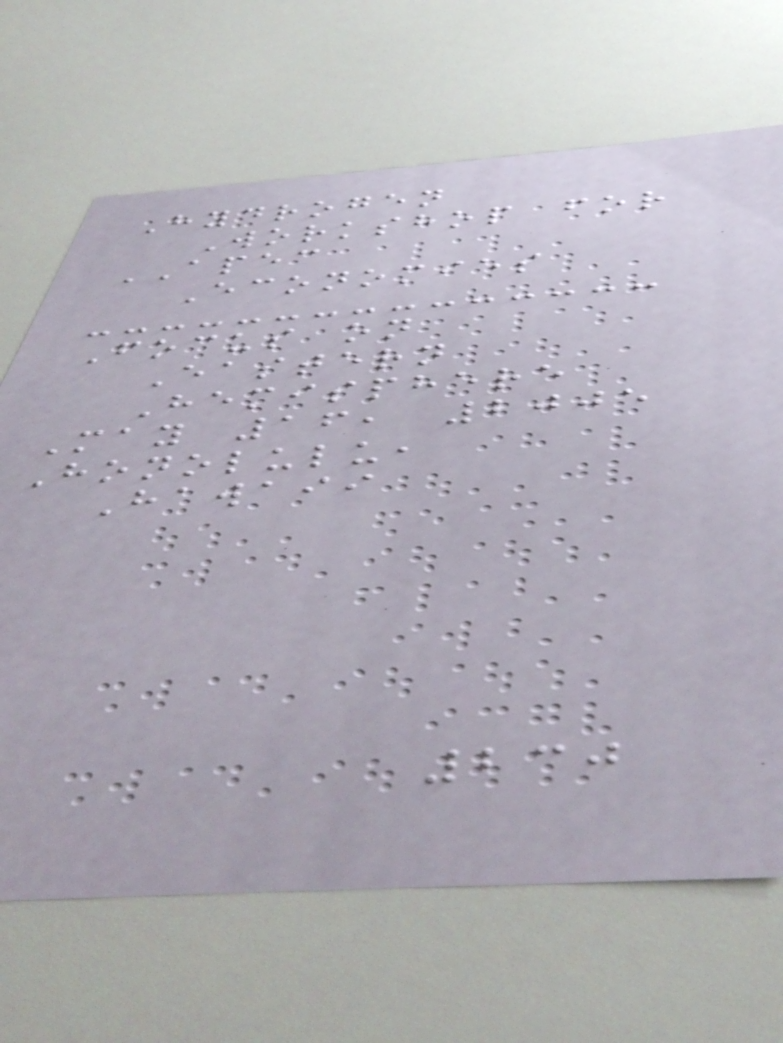Hydrogen
Workshop for
APEC
Economies
Focus on
Eastern
Hemisphere
May 16, 2005
Honolulu,
Hawaii
230
